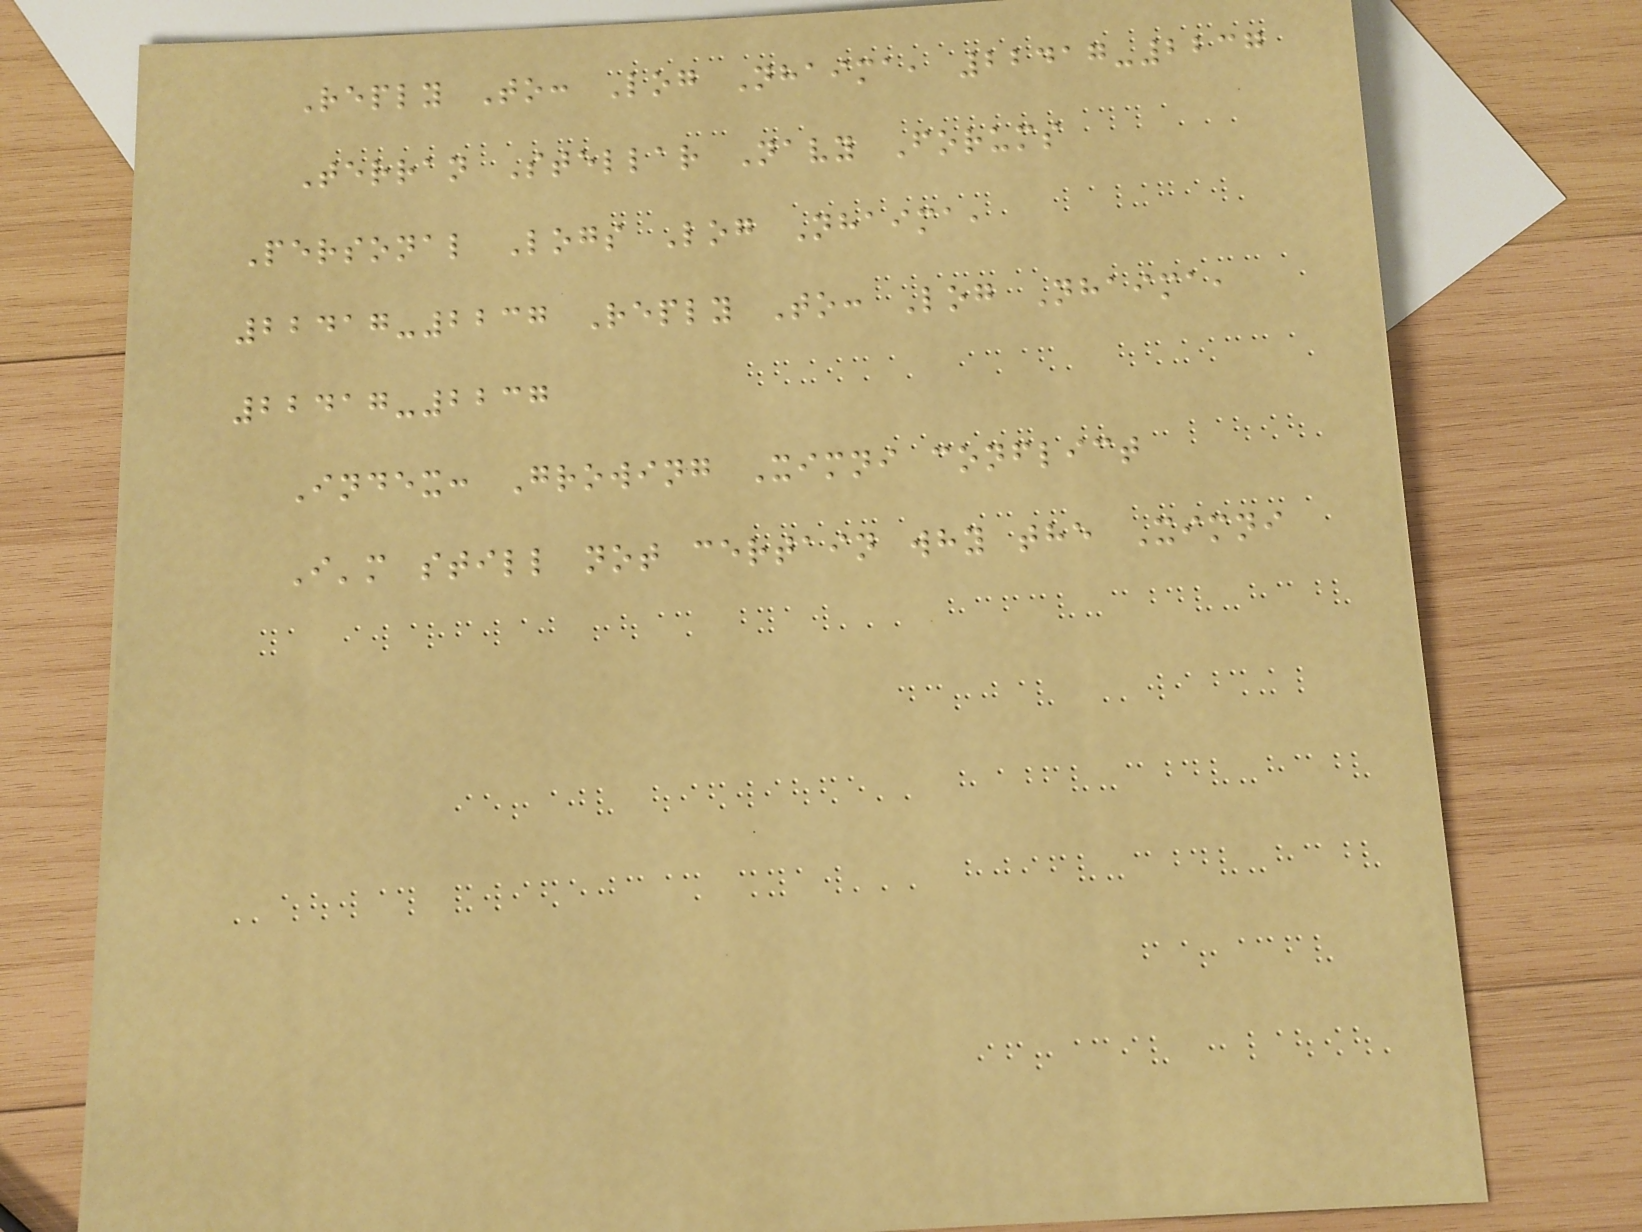Reply To: Log Nhaima, 22417-2237
Terran Stellar Navy Forums
Personal Logs Log Nhaima,
22417-2237 Reply To: Log Nhaima,
22417-2237
Index: Growing Ximni conflict
I'm still not certain why the Ximni
